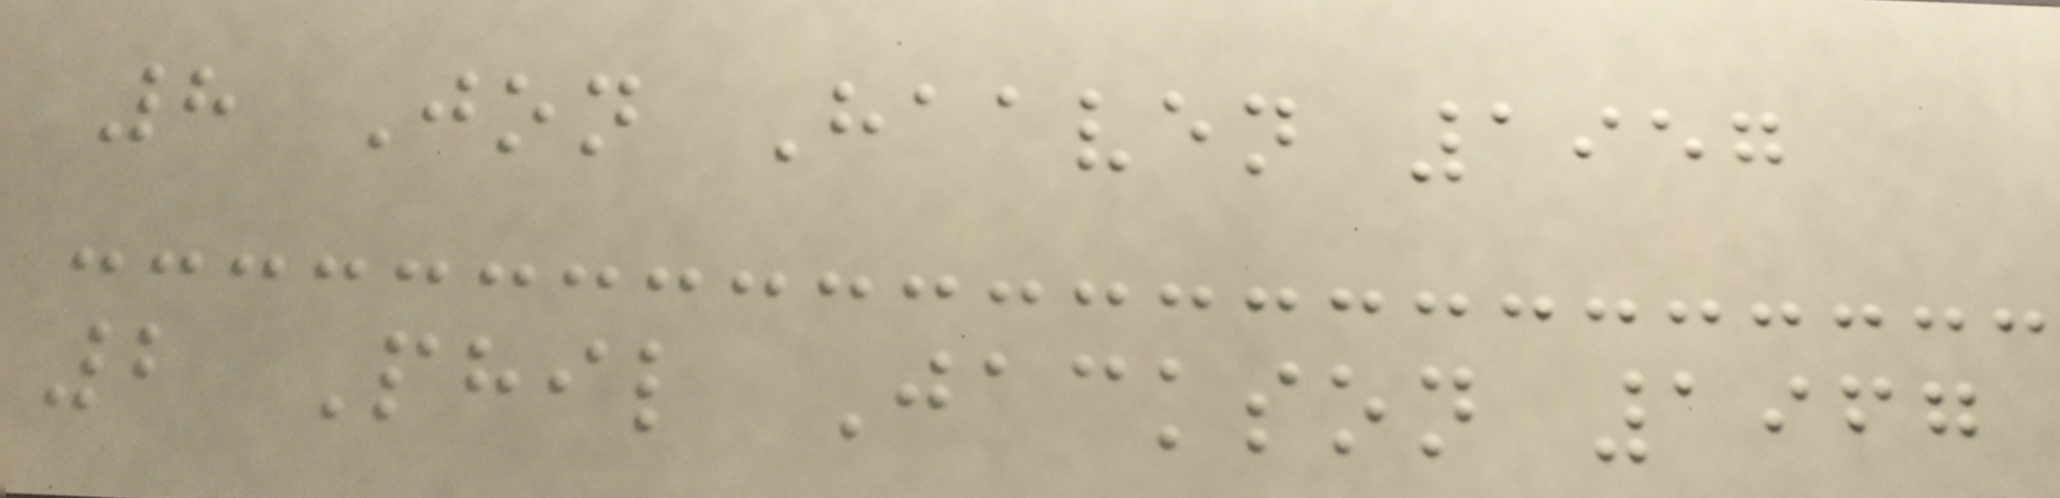8 Jon Haaven 1957
2 Phil Jackson 1967
